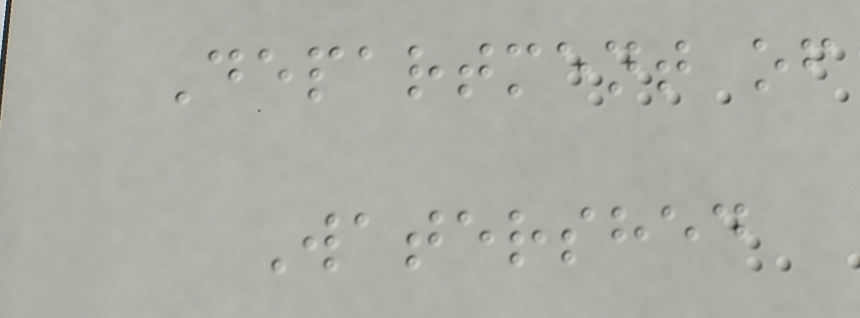Department of
Watershed
